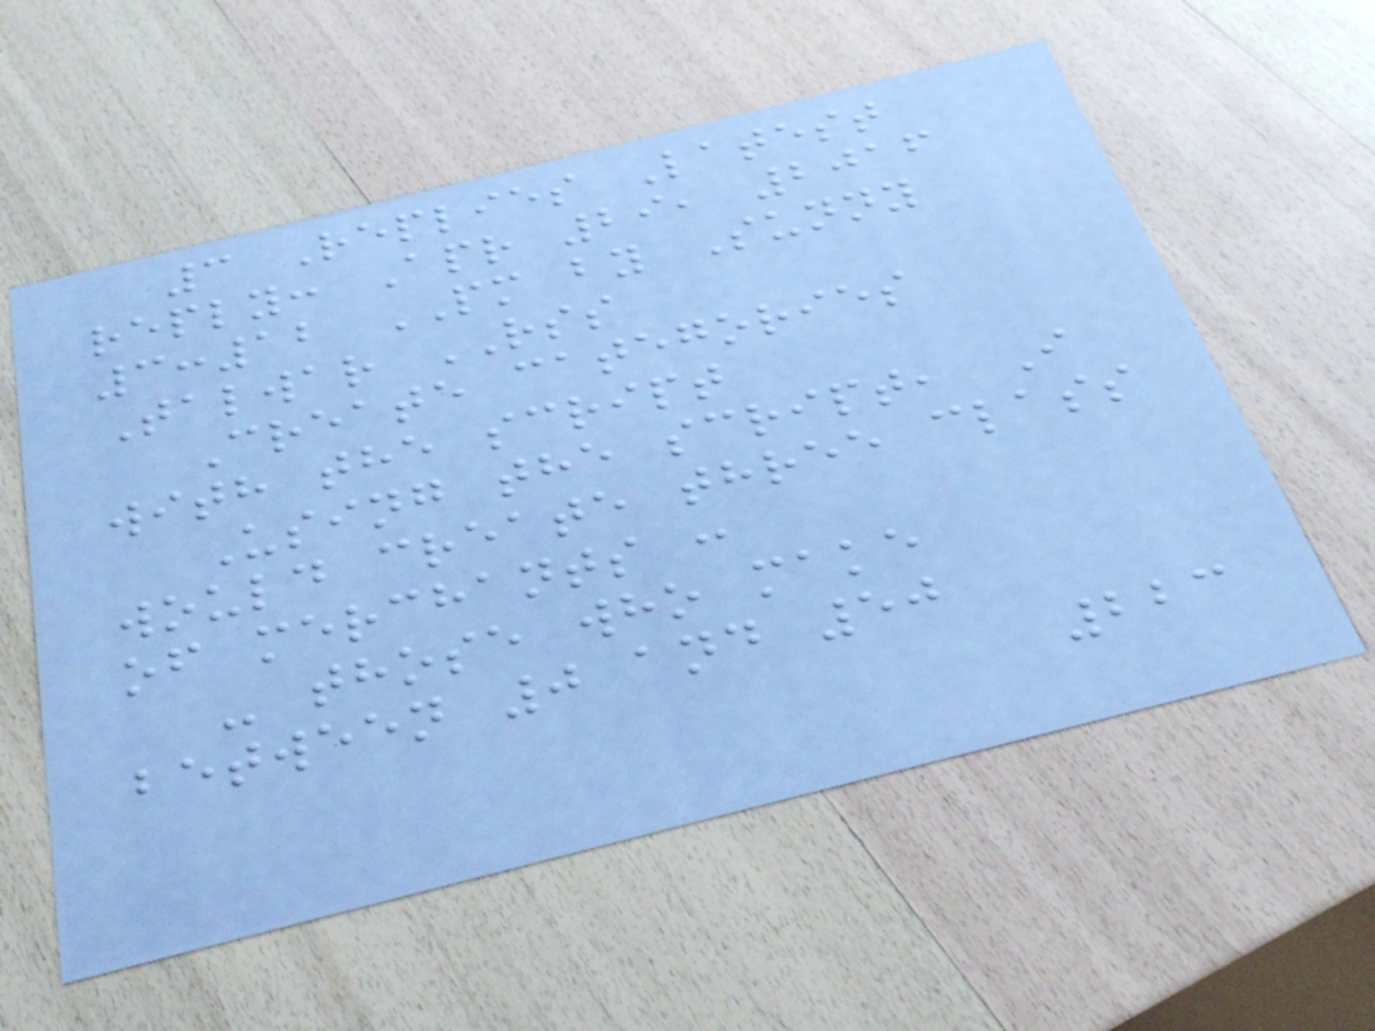3 Replies Latest
reply: Apr 29, 2016
3:12 PM by Sunny
Talwar RSS
Create categories
with the script
Using the script, I
would create three class
of merchants :
- those who make
between 0 and 50
223
